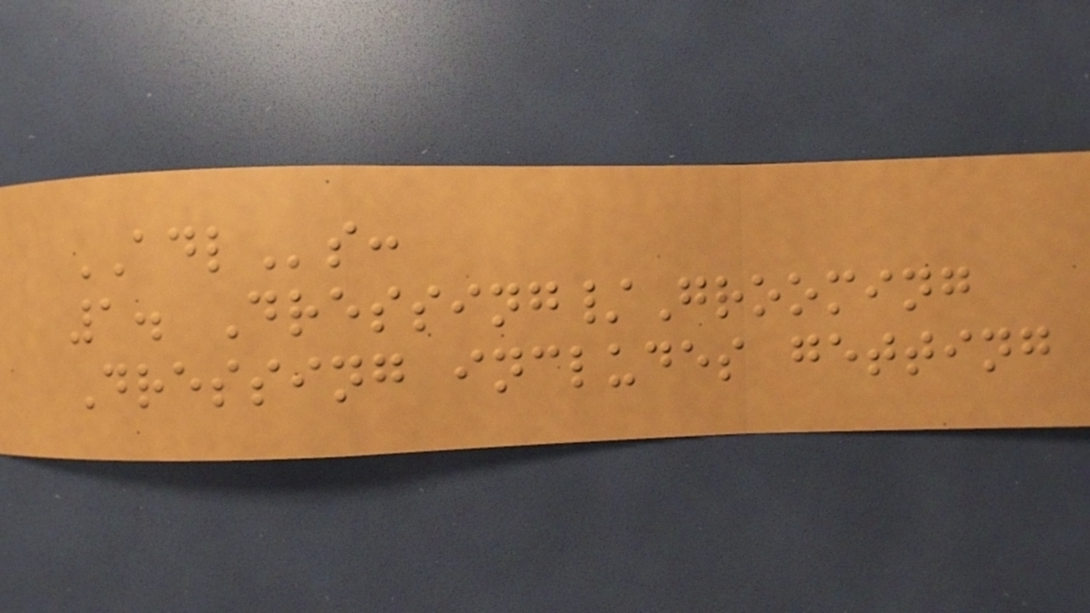ADLs:
1. Dressing/Grooming
Dressing includes getting
